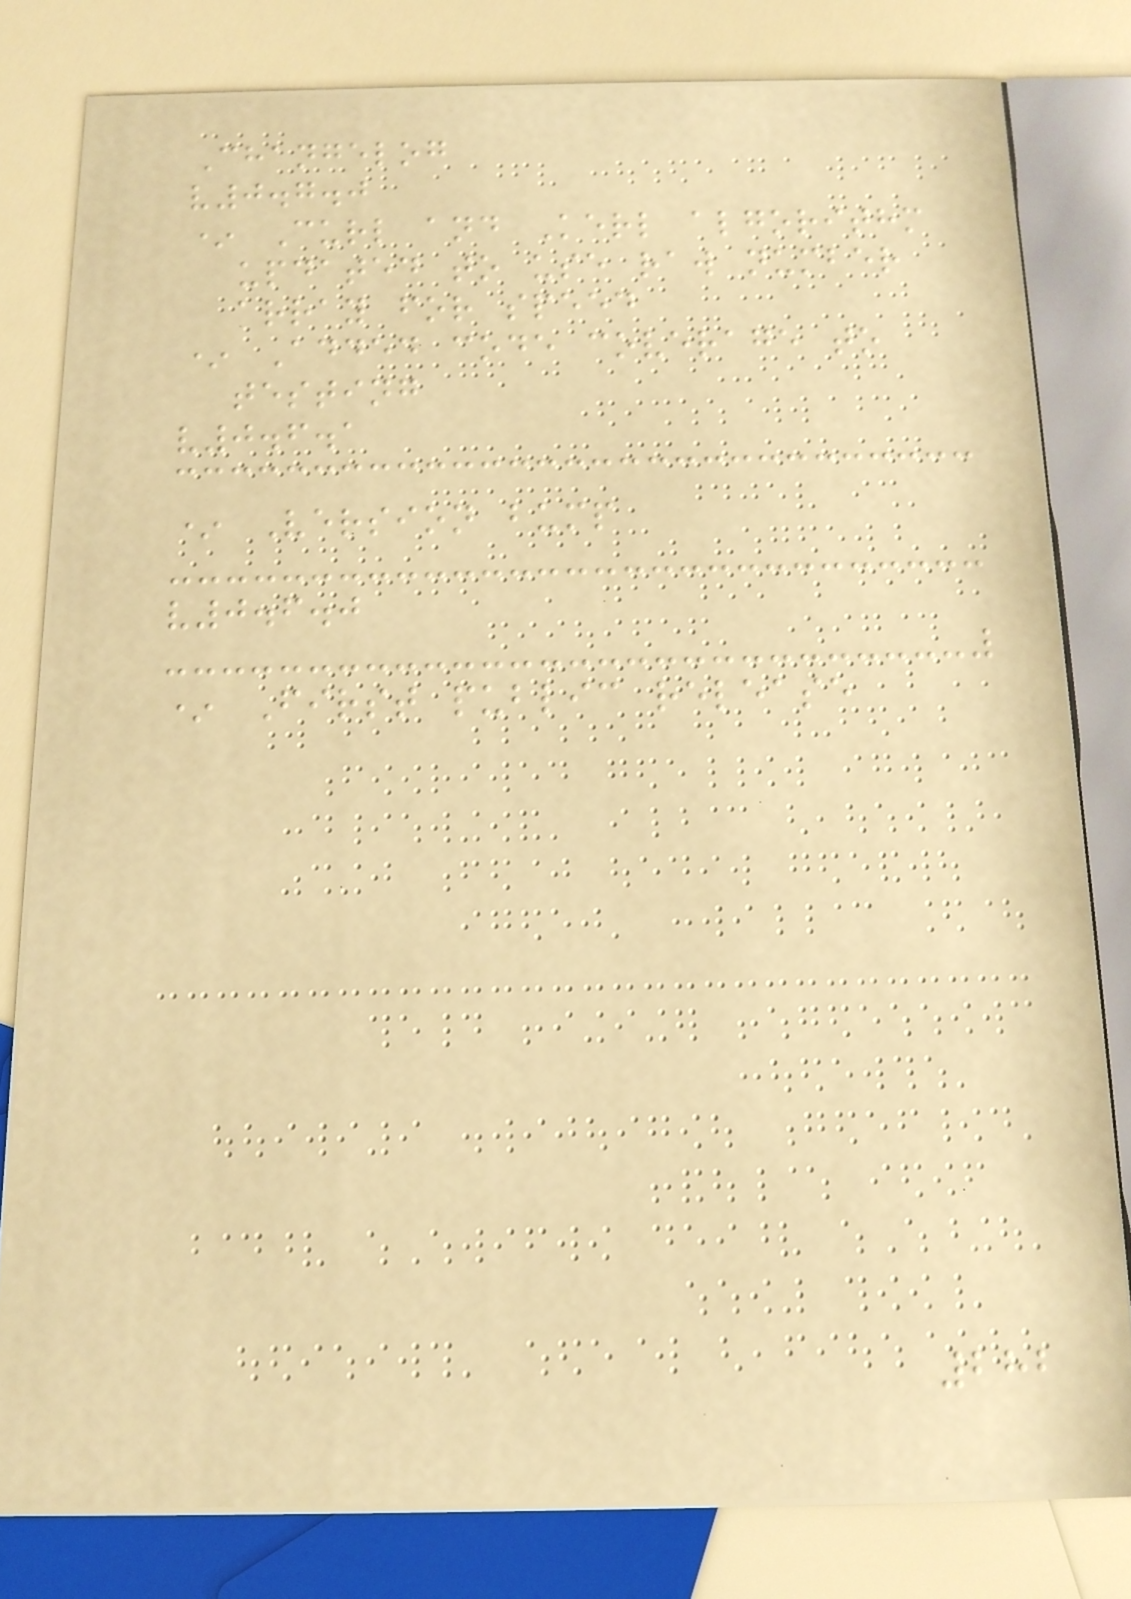Changelog
v0.7.0
* Curl and Kerl algorithm
updated to use raw number
array for speed
* Added code coverage to
testing
v0.6.1
* Version bump
v0.6.0
* First public release
282
